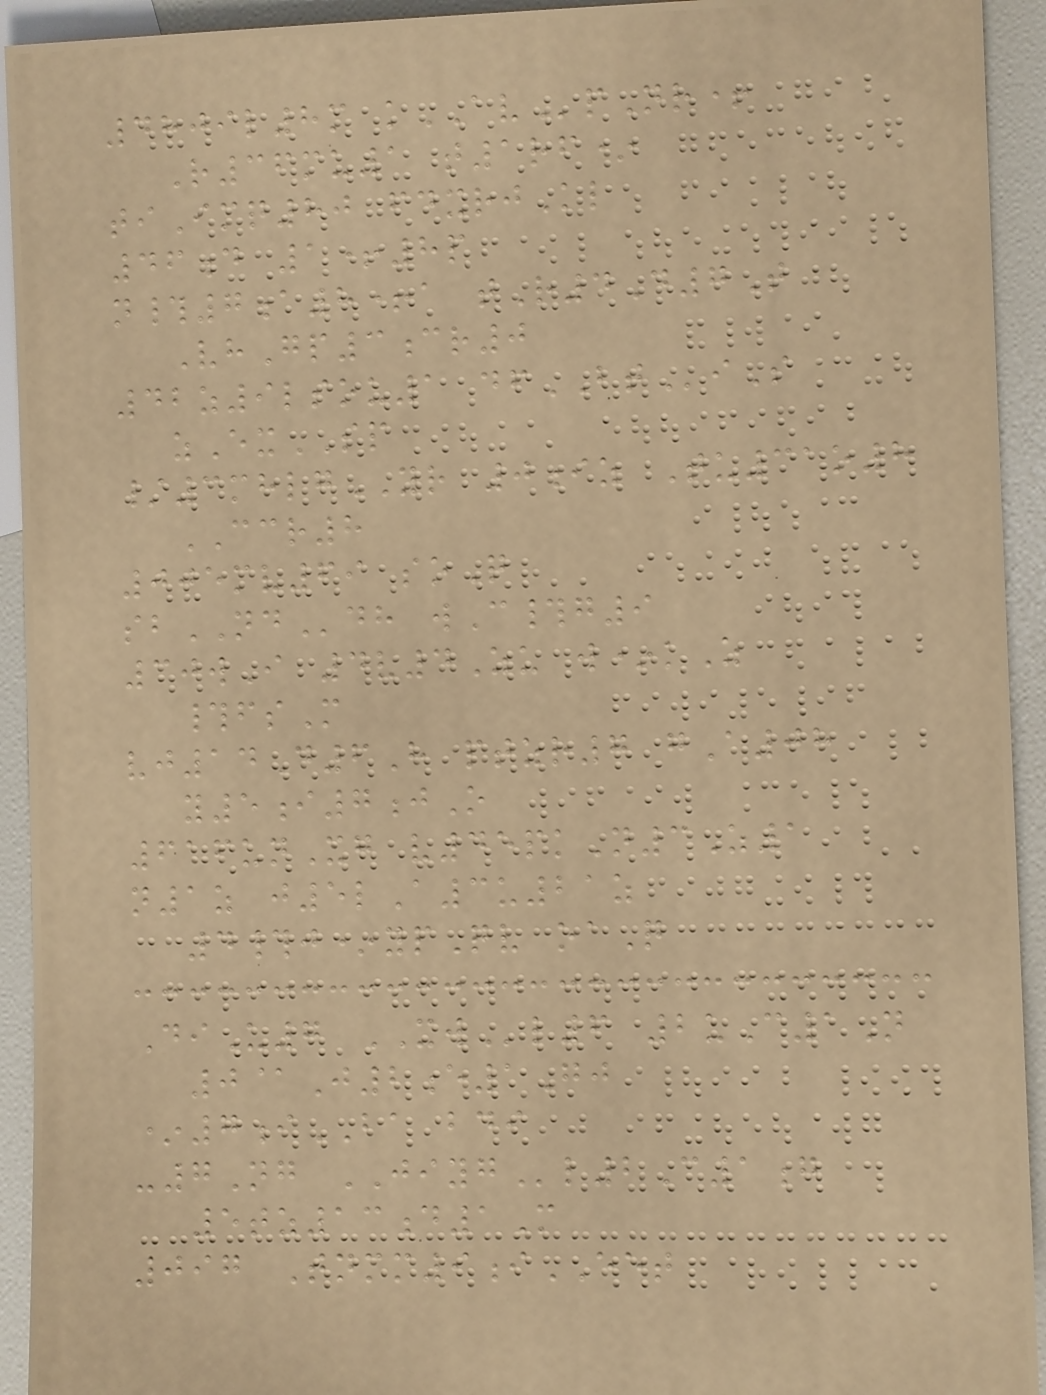4809l8m kAVpNr+
R36mu1 t1rf*
tiImq80 fdxrjKl
46d 1+8p
n#7a8+a tR4D7T
VhGp3cr0
42z9lsou1 dfBTiS
zExSP
/3mhlgYR 0iz Tu31o8
CCR8
005mv69 soQ
sbNDdh wC#g9
30wI 4v4Zu w*kZ
#fsM
vj14D6H ptzr7 gA08
y5i7jO
616unXg v45pkN3Z1
n1z j5lA3u21z
4#j*ypQv oaQ
DiU7 XWl6 2uC1N
0@J2e1Gj
*7iBA bdi
-7Ng JIYGl2C1g
5tz13d1M
097 Tnmm9iEET
